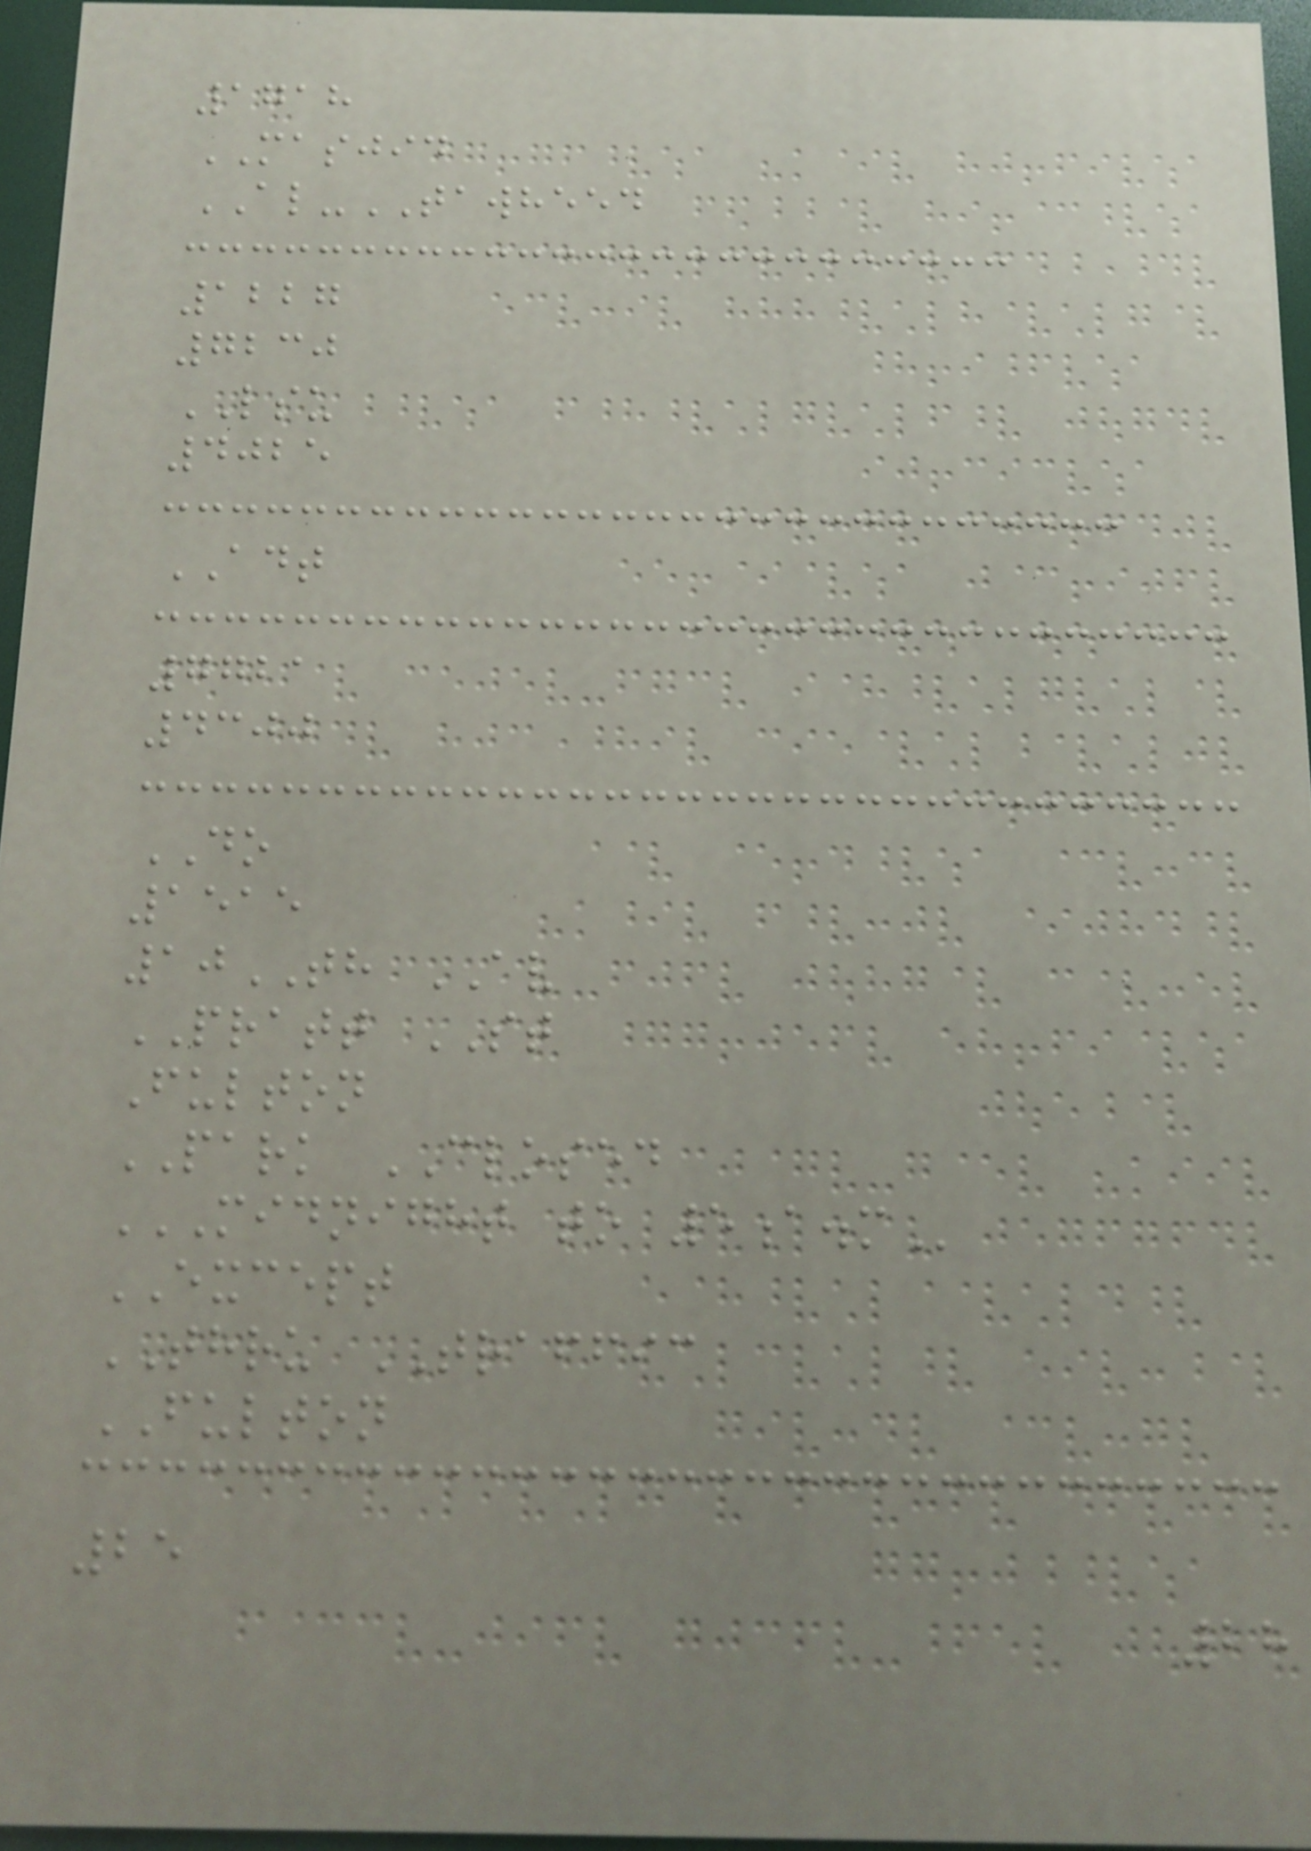1718
MASJID
AL-TAWHEED
1227
7230
LSU
4025
ADT
7721
4300
DO
1515
10TH AV
PRATT ST
Fulton
PARK CLOSED
MIDNIGHT TO 5A.M
EXCEPT
THRU TRAFFIC
FULTON
25
28
